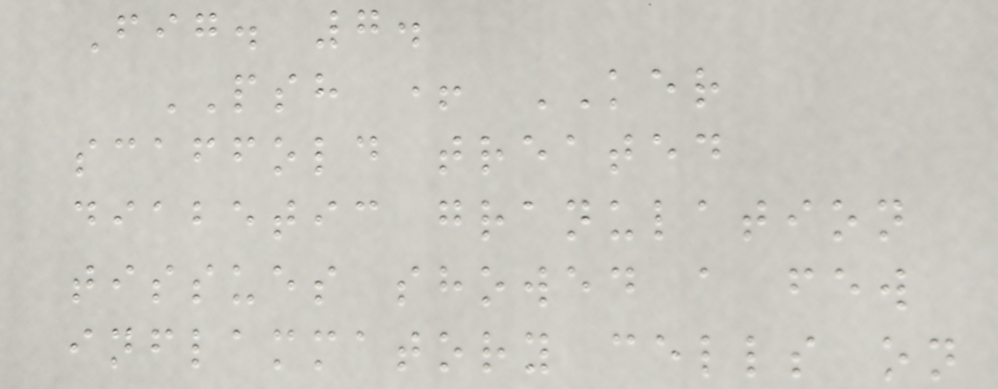Fig. 7.
PSH + KER
scaffold treated
diabetic granulation
tissues showed a few
inflammatory cells on
